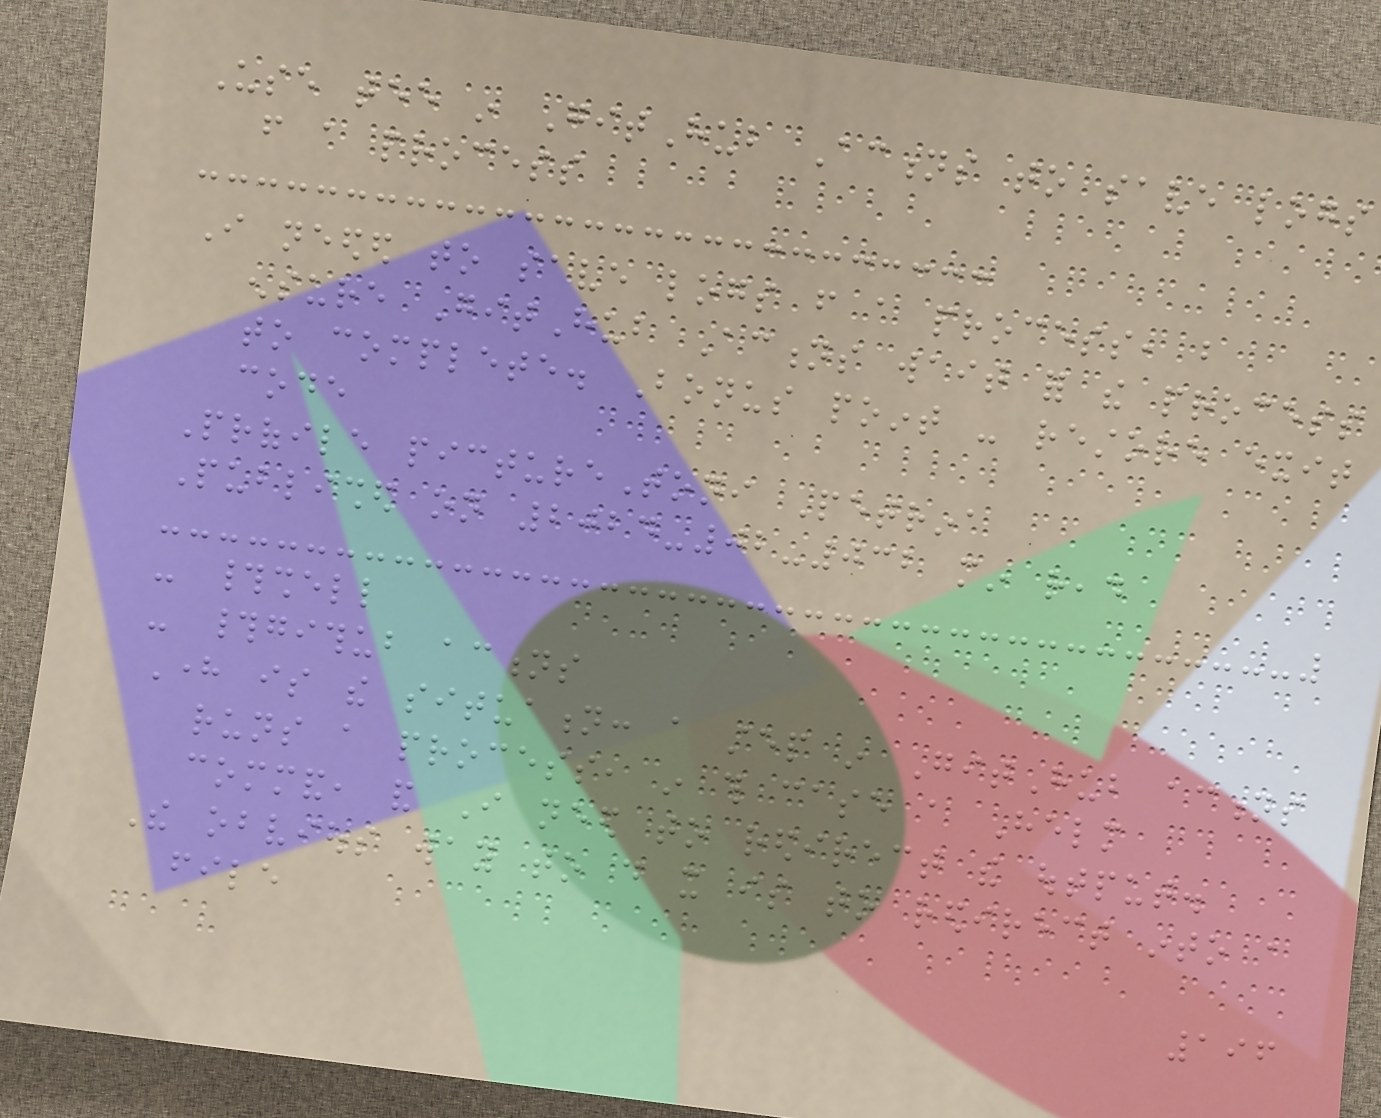Use tee in GitHub Actions to save logs
from a process
I needed to save logs from a process, but
ensure GitHub Actions wait for the process
to complete. Bonus point - restore exit
code
Profile pictureToni Petrina
Published on 2024-02-032 min read
- #shell
- #github actions
Here is the situation: a step in GitHub actions
runs a process, in this case a Helm
command, and I need to redirect the output.
The obvious way to do it is to redirect into a
file
196
